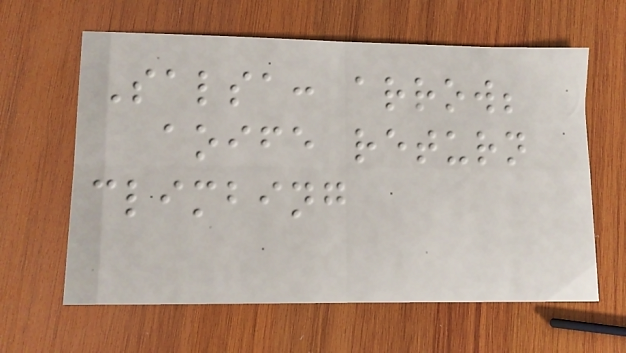Salsa: arrow;
aoife return
climbing
